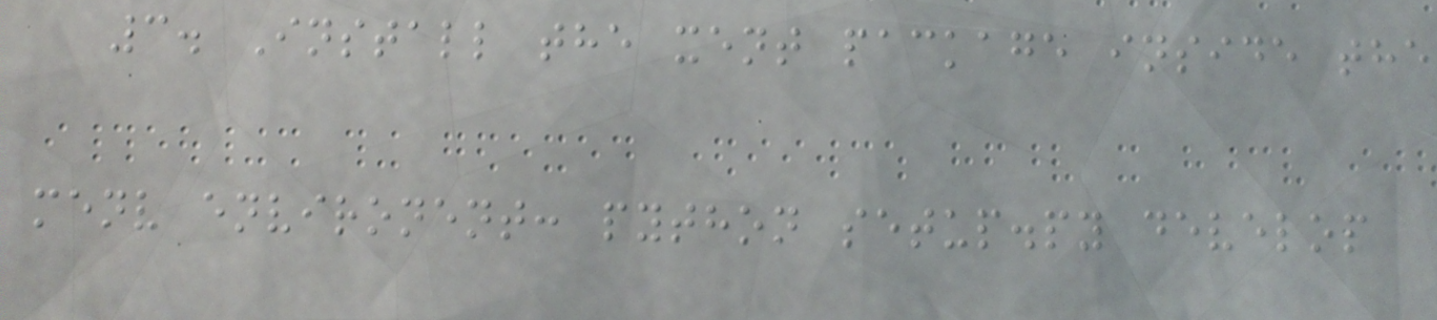3. Install the xent package inside the
menv environent: python setup.py develop
